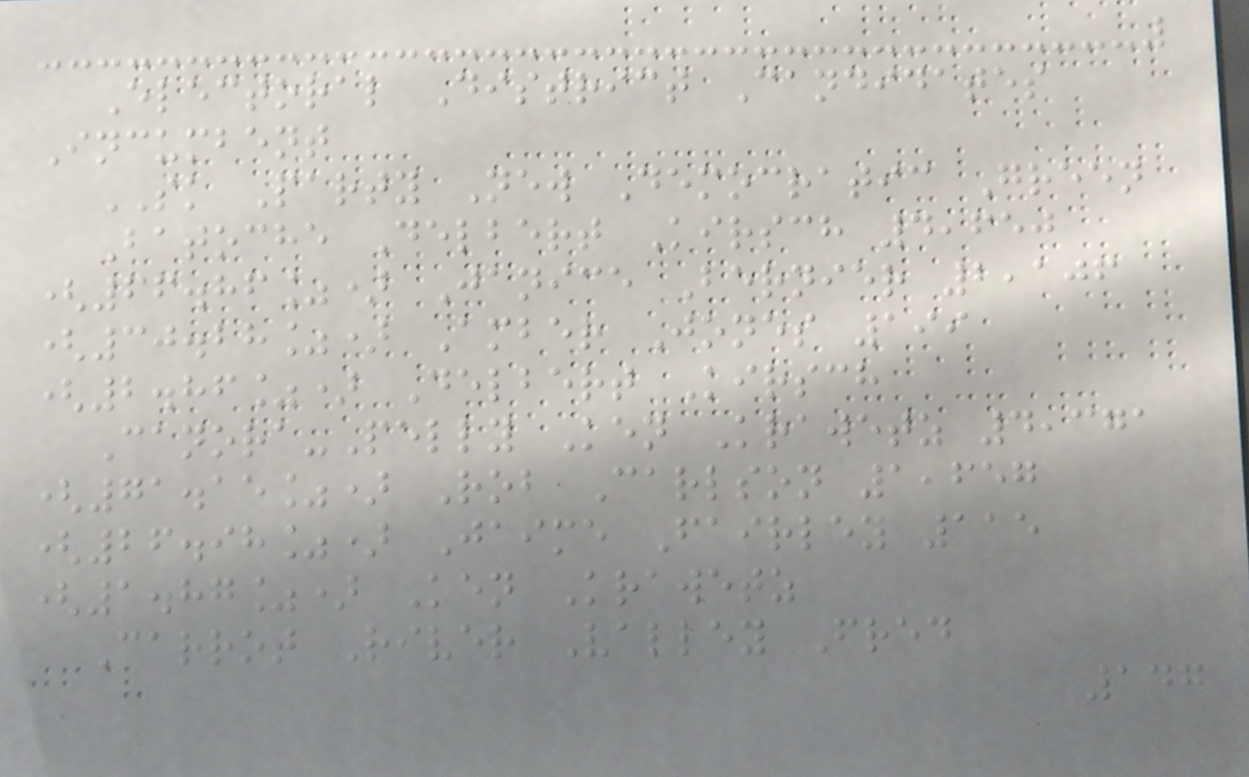Electoral District Candidates
Incumbent
SK Party New Democratic Green
Batoche Delbert Kirsch 4,650
(66.86%) Janice Bernier 2,106
(30.28%) Amber Jones 199
(2.86%) Delbert Kirsch
Canora-Pelly Ken Krawetz 4,371
(71.15%) Rob Carlson 1,657
(26.98%) Jaime Fairley 115
(1.87%) Ken Krawetz
Carrot River Valley Fred
147
